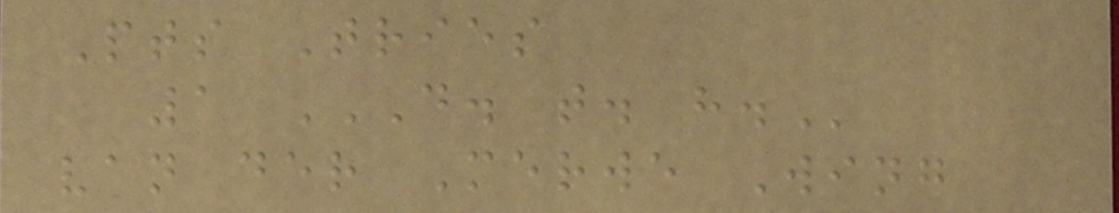Pts Tries
1 D. T. H.
van der Merwe Wing
